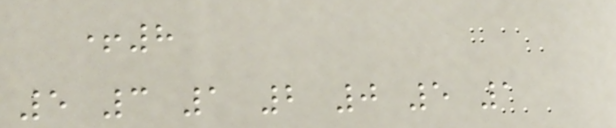+8
5 3 1 2 0 5 1
